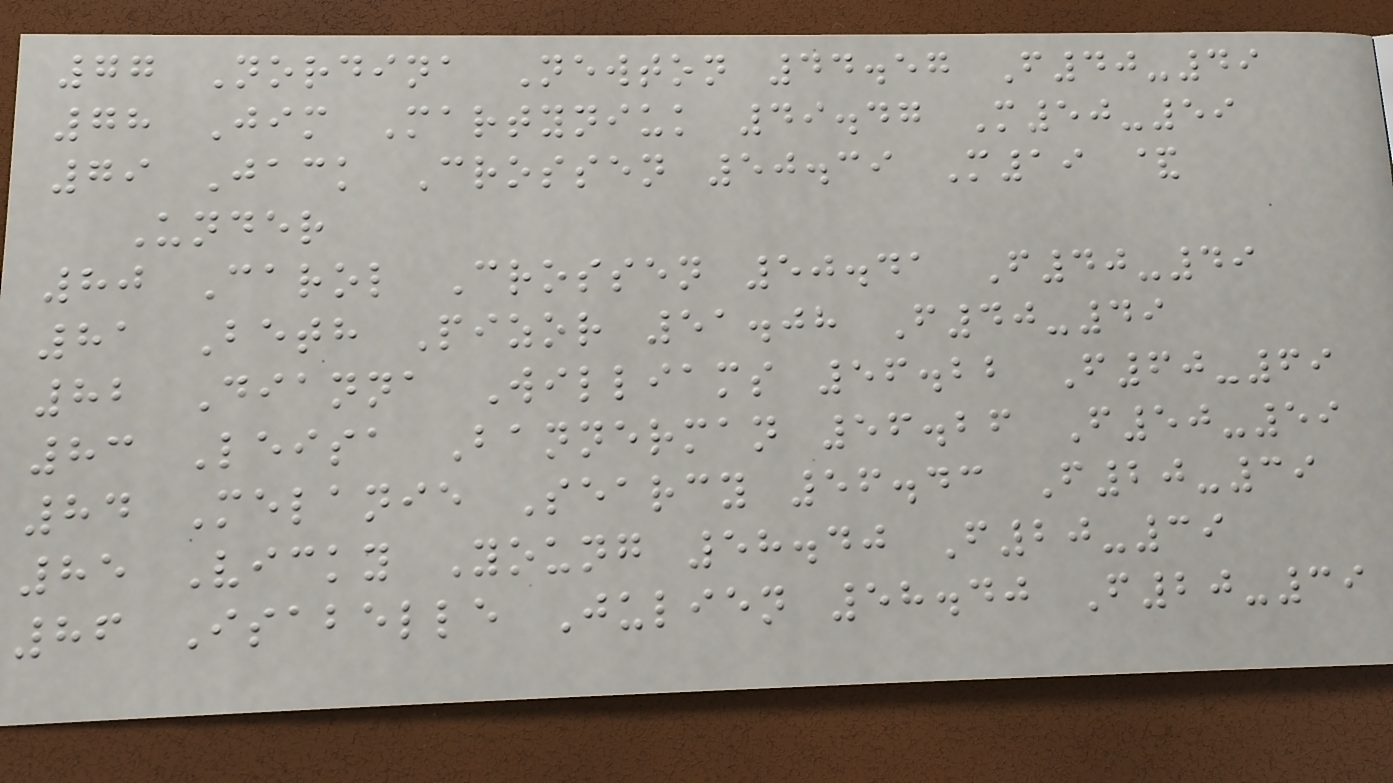77 Nordina Newton 44.57 F40-49
78 Jim Martyniuk 49.47 M50-59
79 Jack Crossen 50.39 M19 &
Under
80 Carol Crossen 50.41 F40-49
81 Beth Pizor 51.08 F40-49
82 Dianna Williams 56.22 F60-69
83 Leisa Bannerman 56.26 F50-59
84 Melanie Searcy 56.43 F20-39
85 Vicky Young 58.40 F20-39
86 Isabelle Julien 58.40 F20-39
